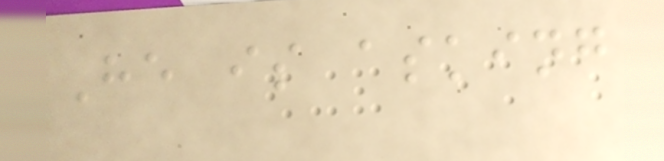He is asking
